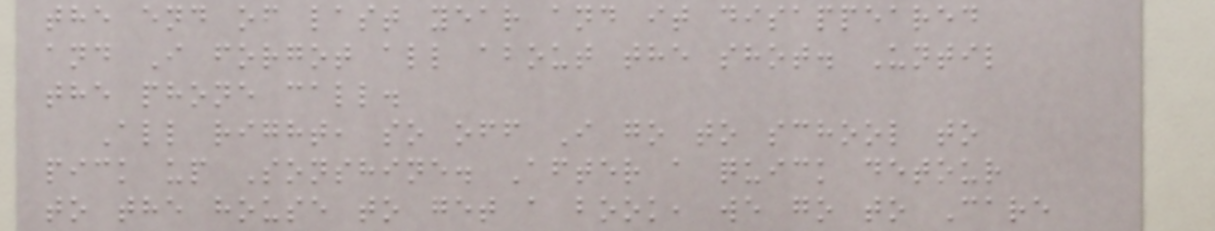the end of last year and it disappeared
and I forgot all about the shot. Until
the phone call.
All right, so off I go to school to
pick up Sonshine. After a quick detour
to the house to get a book, we go to Care
